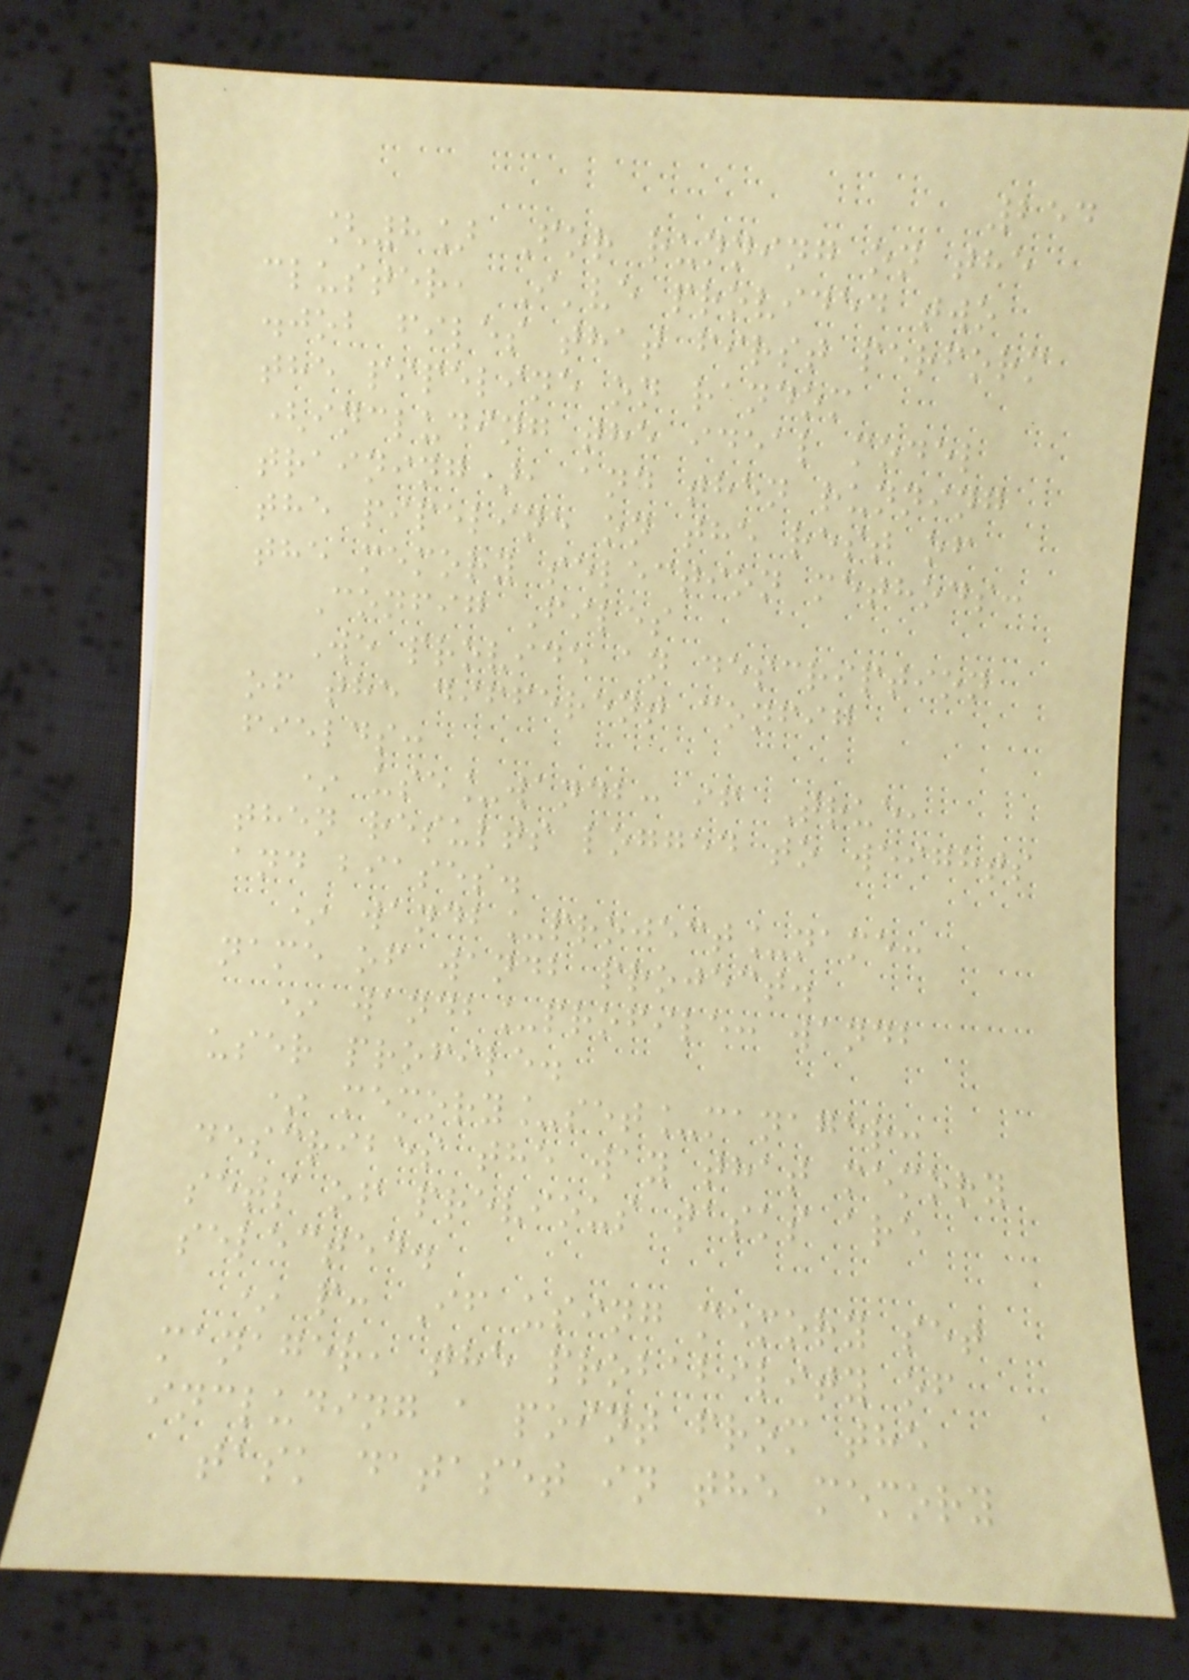254
[8] For running on the
cluster, I've provided two
.job files that first perform
the pipeline on random
(including the ideal model
training), and then running
the pipeline on the rest of
the memory selection methods:
Config Files
We provide an description
of the different config
fields:
* use_wandb: if True,
then results logged to weights
and biases.
* wandb_project_name:
name of wandb project.
* wandb_profile: wandb
user profile.
* memory_set_manager:
describes the way that memory
sets of previous tasks are
selected.
* p: If using memory set
manager, the probability of
including a point from the
task dataset in the memory
